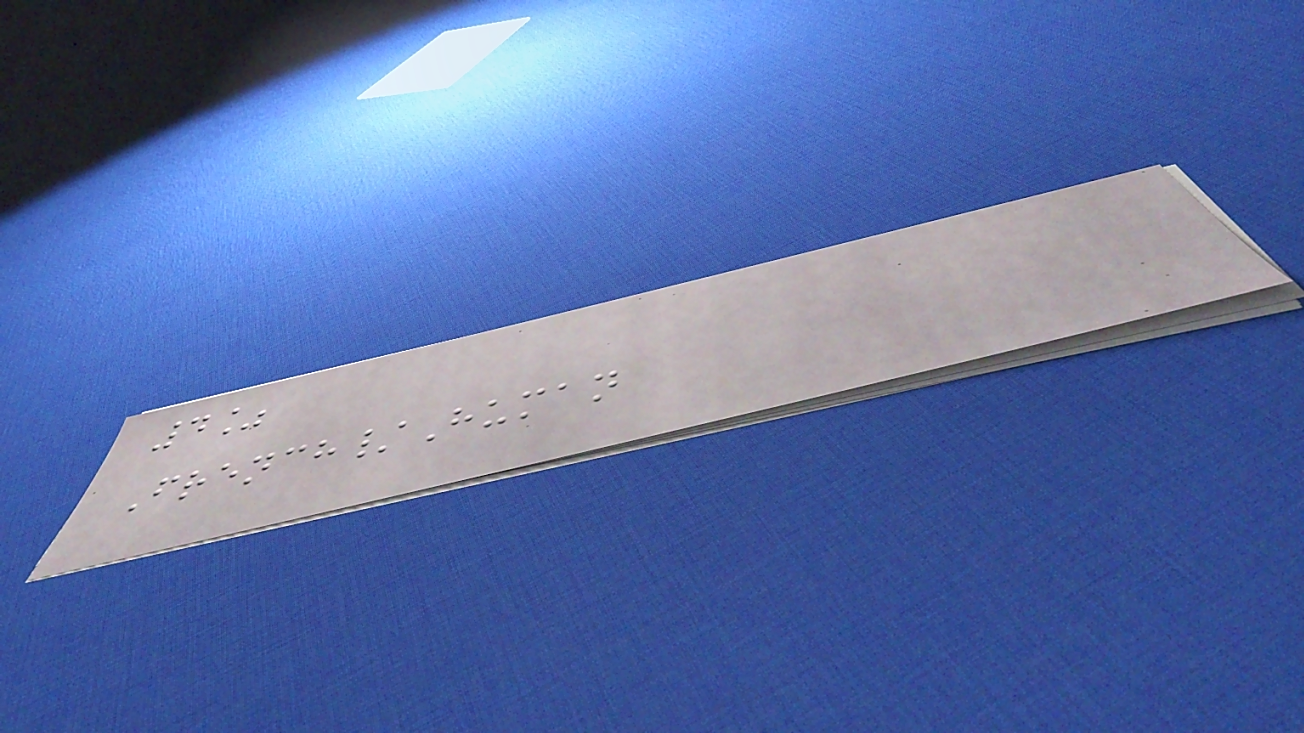4%
French/Human
